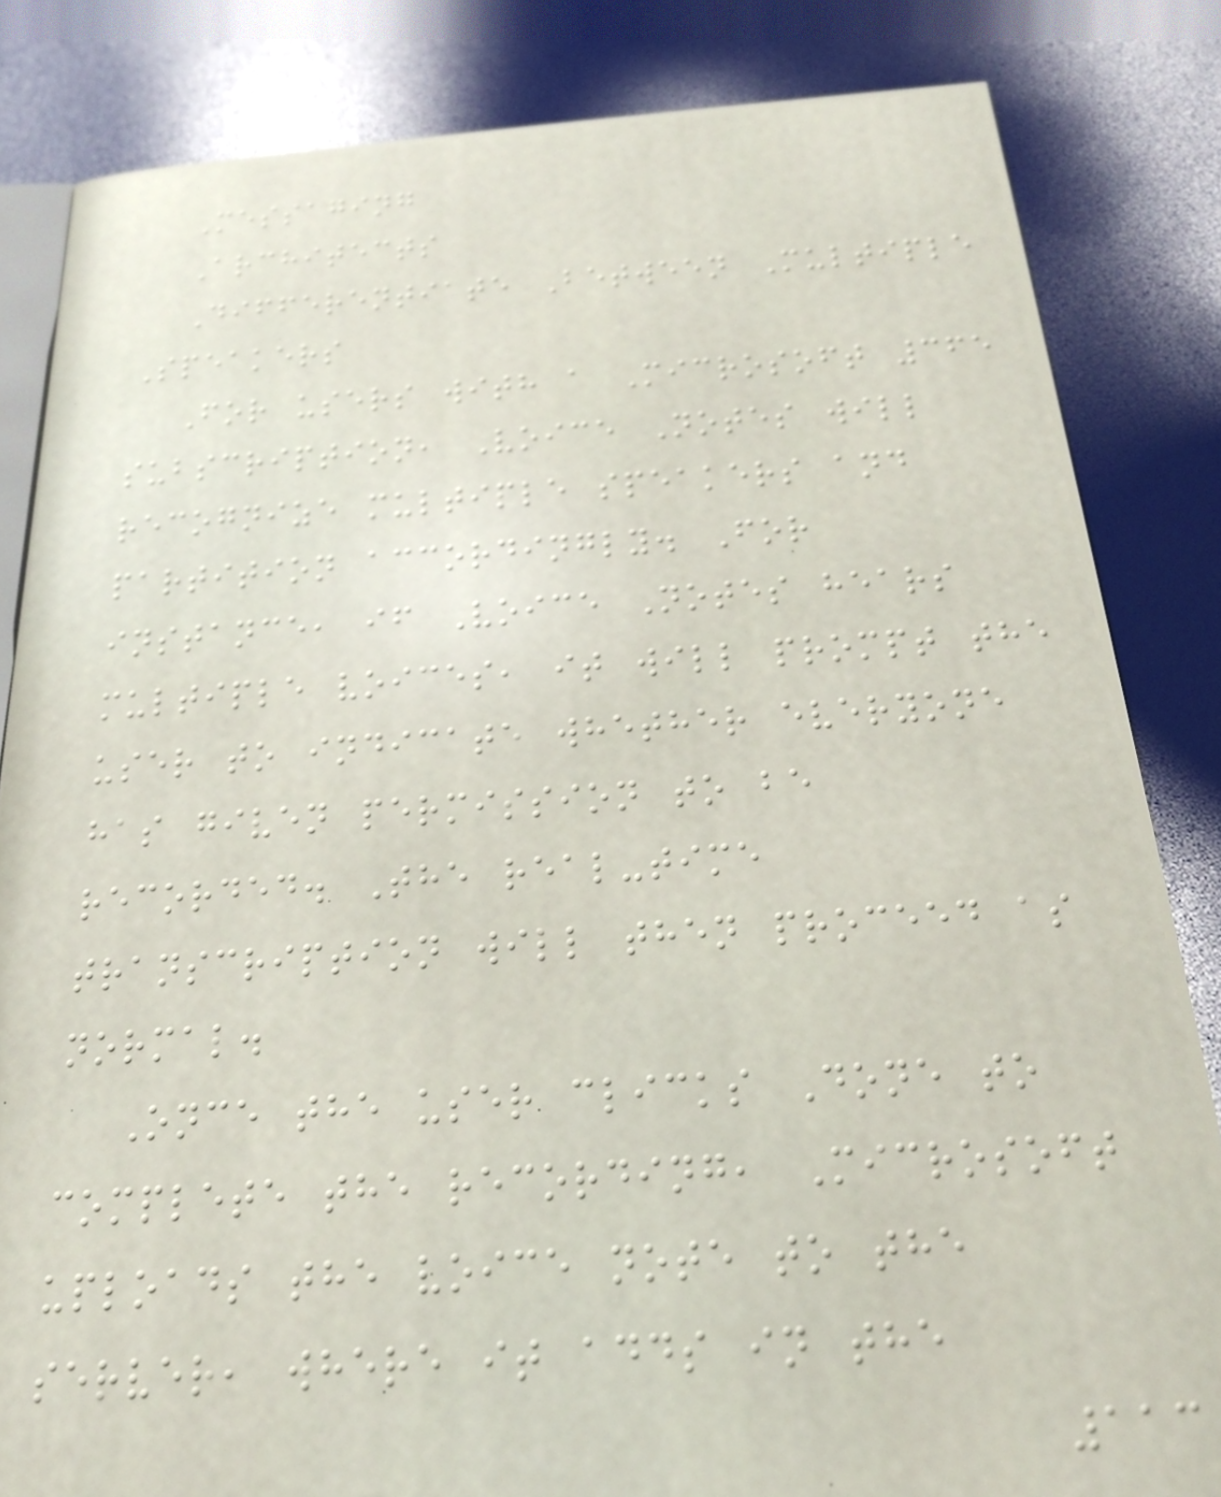Messaging
Architects
Differentiate Between Multiple
Speakers
For users with a Microsoft 365
subscription, Voice Notes will
recognize multiple speakers and
partition accordingly. For
instance, if Voice Notes hears
multiple voices, it will prompt the
user to indicate whether everyone
has given permission to be
recorded. The real-time
transcription will then proceed as
normal.
Once the user clicks Done to
complete the recording, Microsoft
uploads the voice note to the
server, where it adds in the
113
